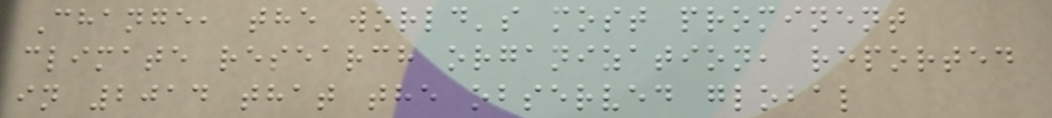Change, the world's most prominent
climate research organization, reported
in 2014 that the observed global
